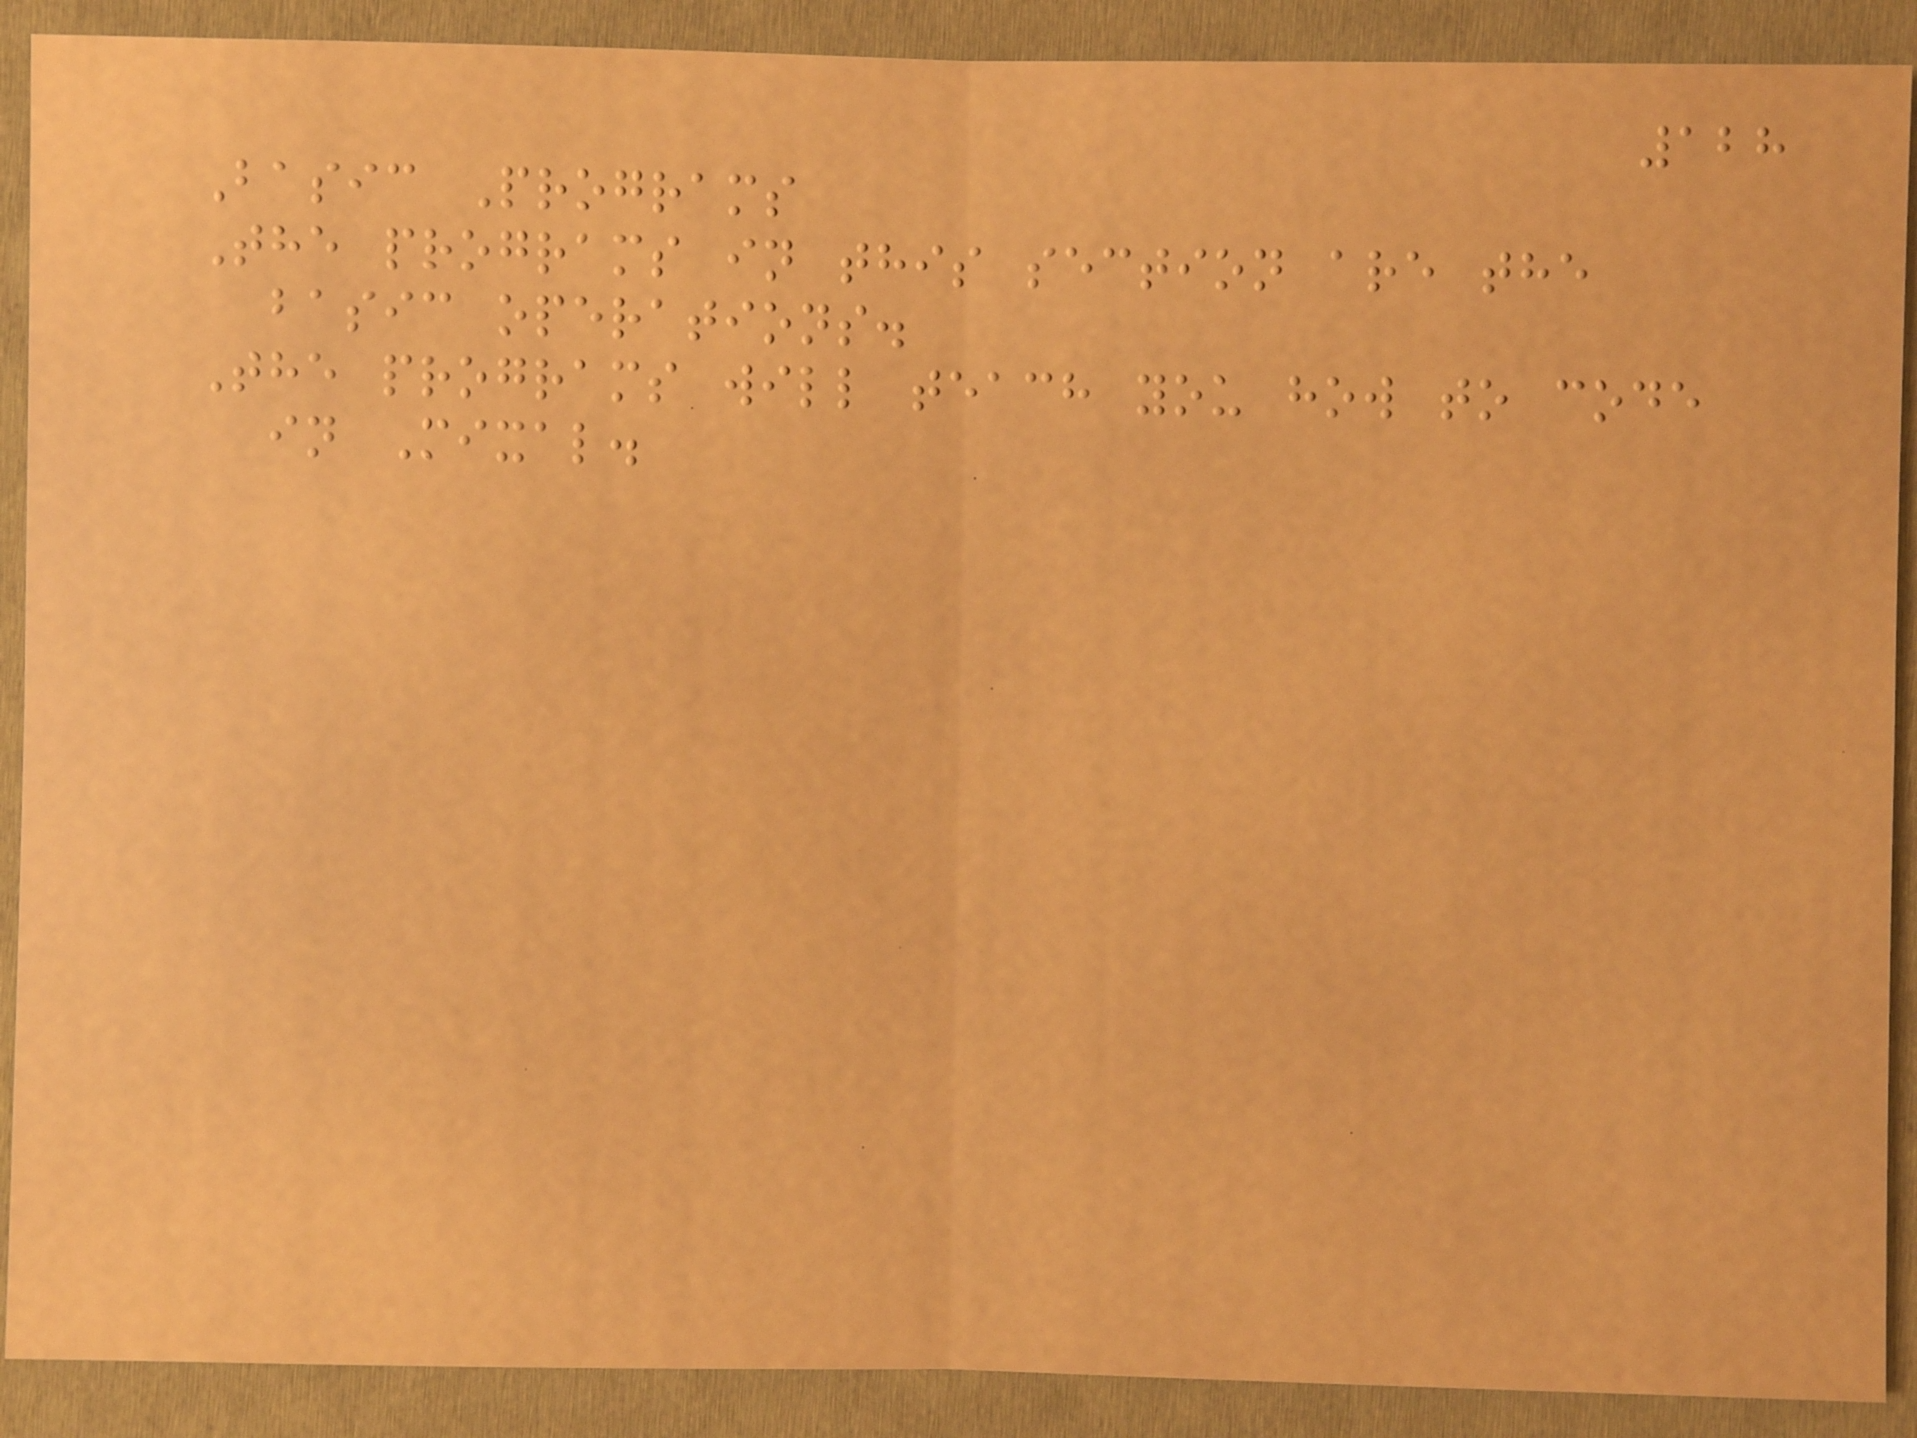128
Basic Programs
The programs in this section are the
basic operations.
The programs will teach you how to code
in Mixal.
